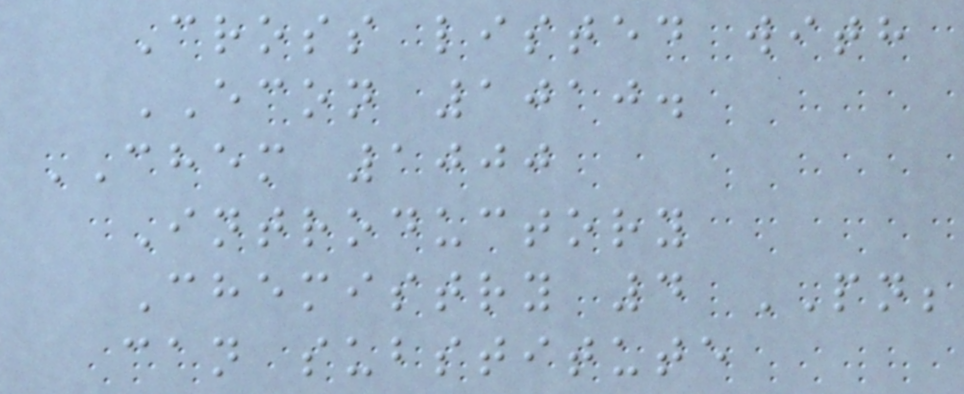Cross listed with
ECON 1010.
CHEM 1000
Introductory
Chemistry 4 PN;
can substitute
